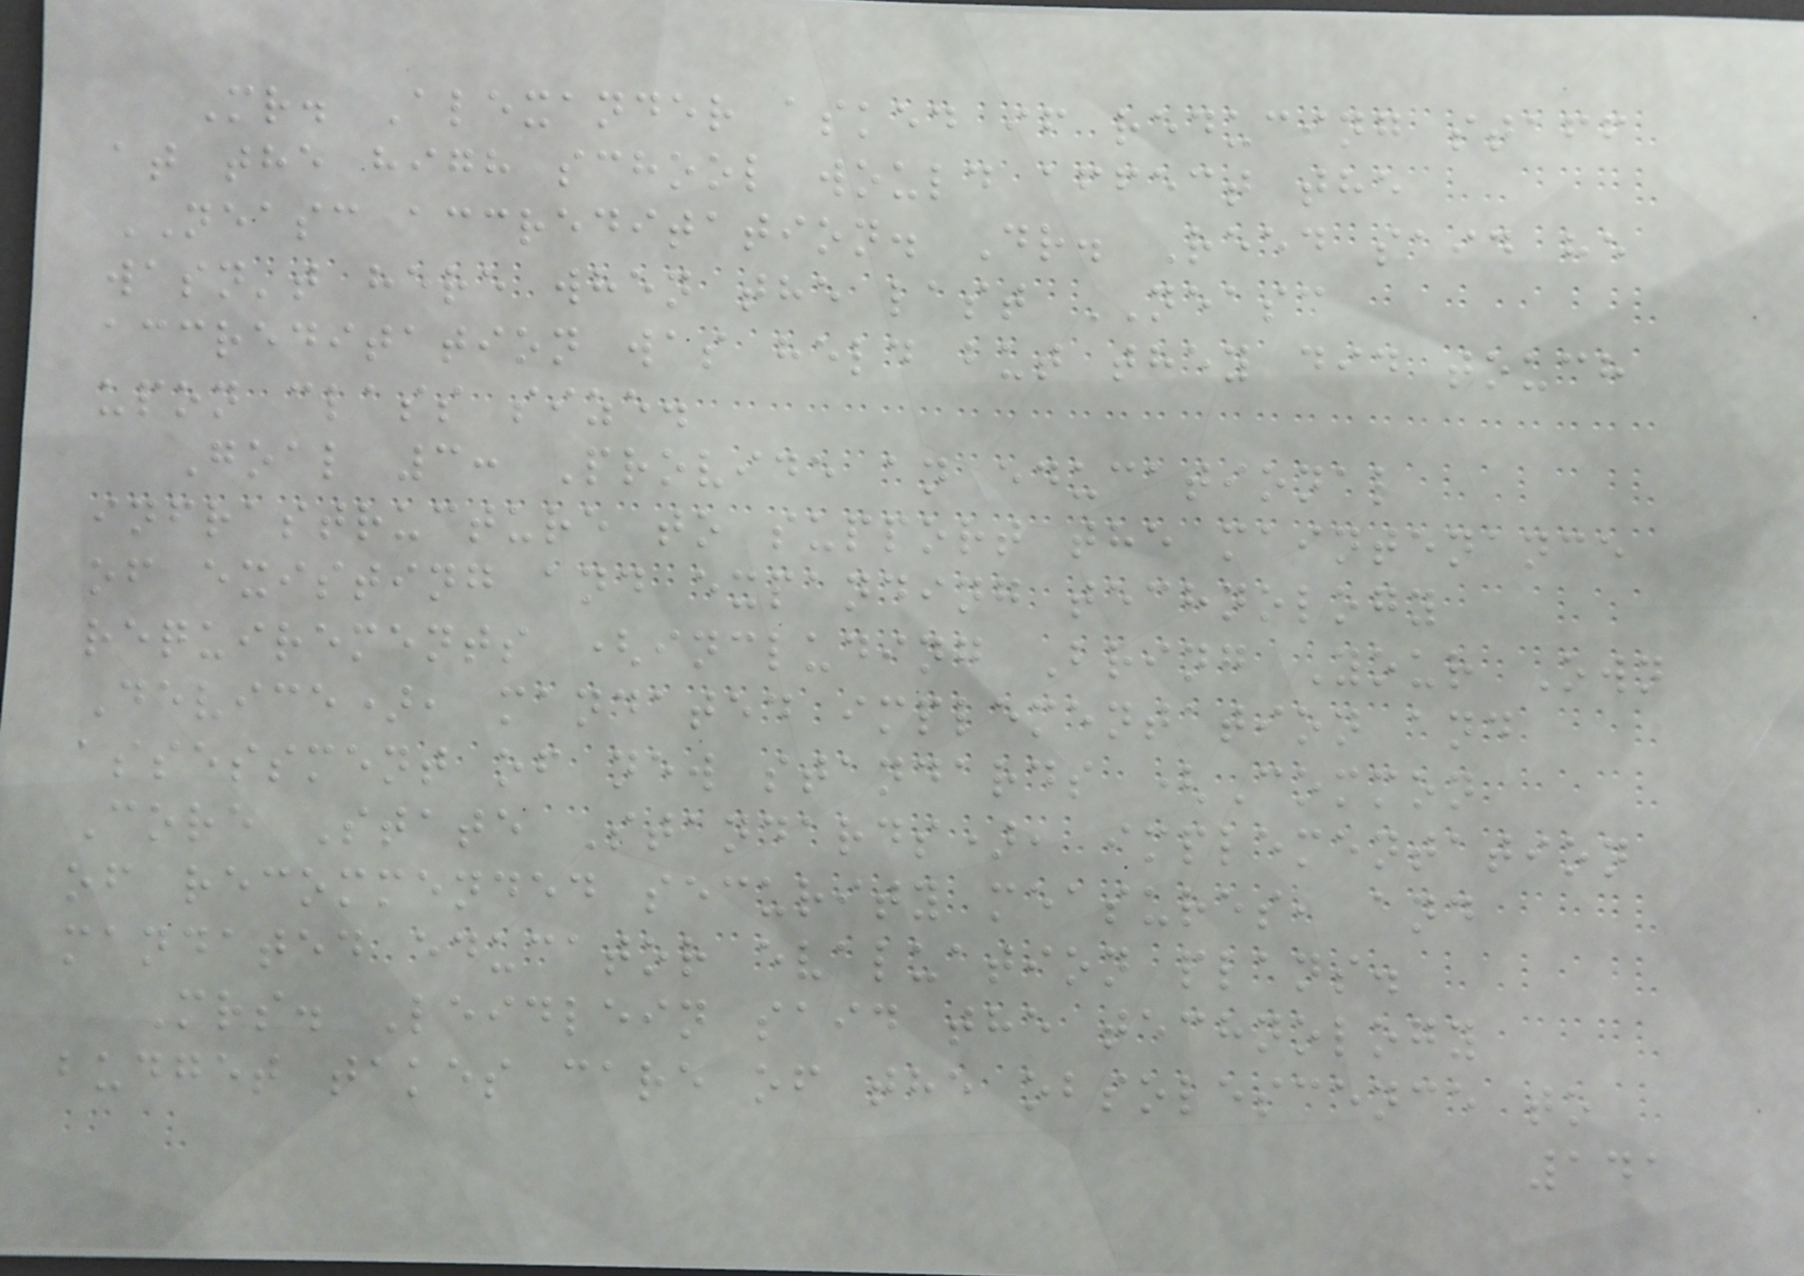Mr. Alexander asked if reducing staff
at the high school would affect the
NEASC accreditation. Dr. Reed said he
wasn't here when the last NEASC
accreditation was held but they did touch
upon class size.
Goal 3: Provide an educational
infrastructure to support the maintenance
of existing and expanding technology
requirements (including Bring Your Own
Device), mandated implementation and
assessment of new standards (Common
Core State Standards), implementation
of recommended security measures, and
mandated educator evaluation plans.
Mrs. Leidlein said the technology
budget takes care of the obsolescence to
141
